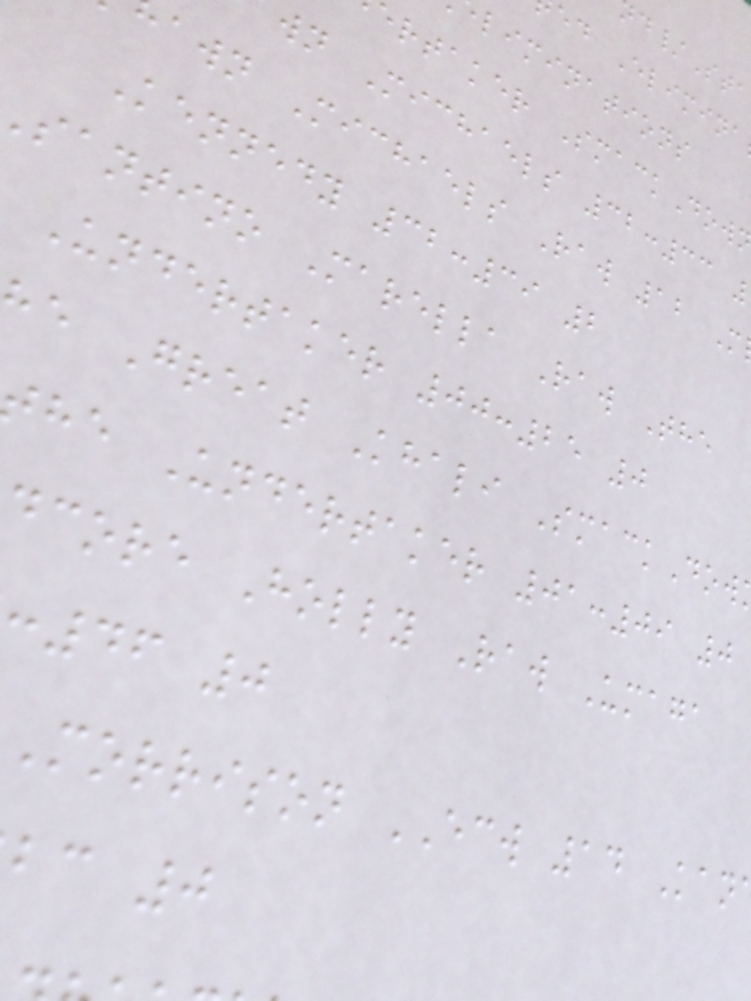ed Elimina
liminations
ertaker SmackDow
wn Michaels 32:33
awn Michaels Raw 12 M
Kennedy 32:39 2
santino Marella Raw The
Undertaker 00:25 0
e Great Khali SmackDow
he Undertaker 01:09 0
core Holly Raw Umaga
:46 0
Morrison ECW 14 Kan
bc 0
